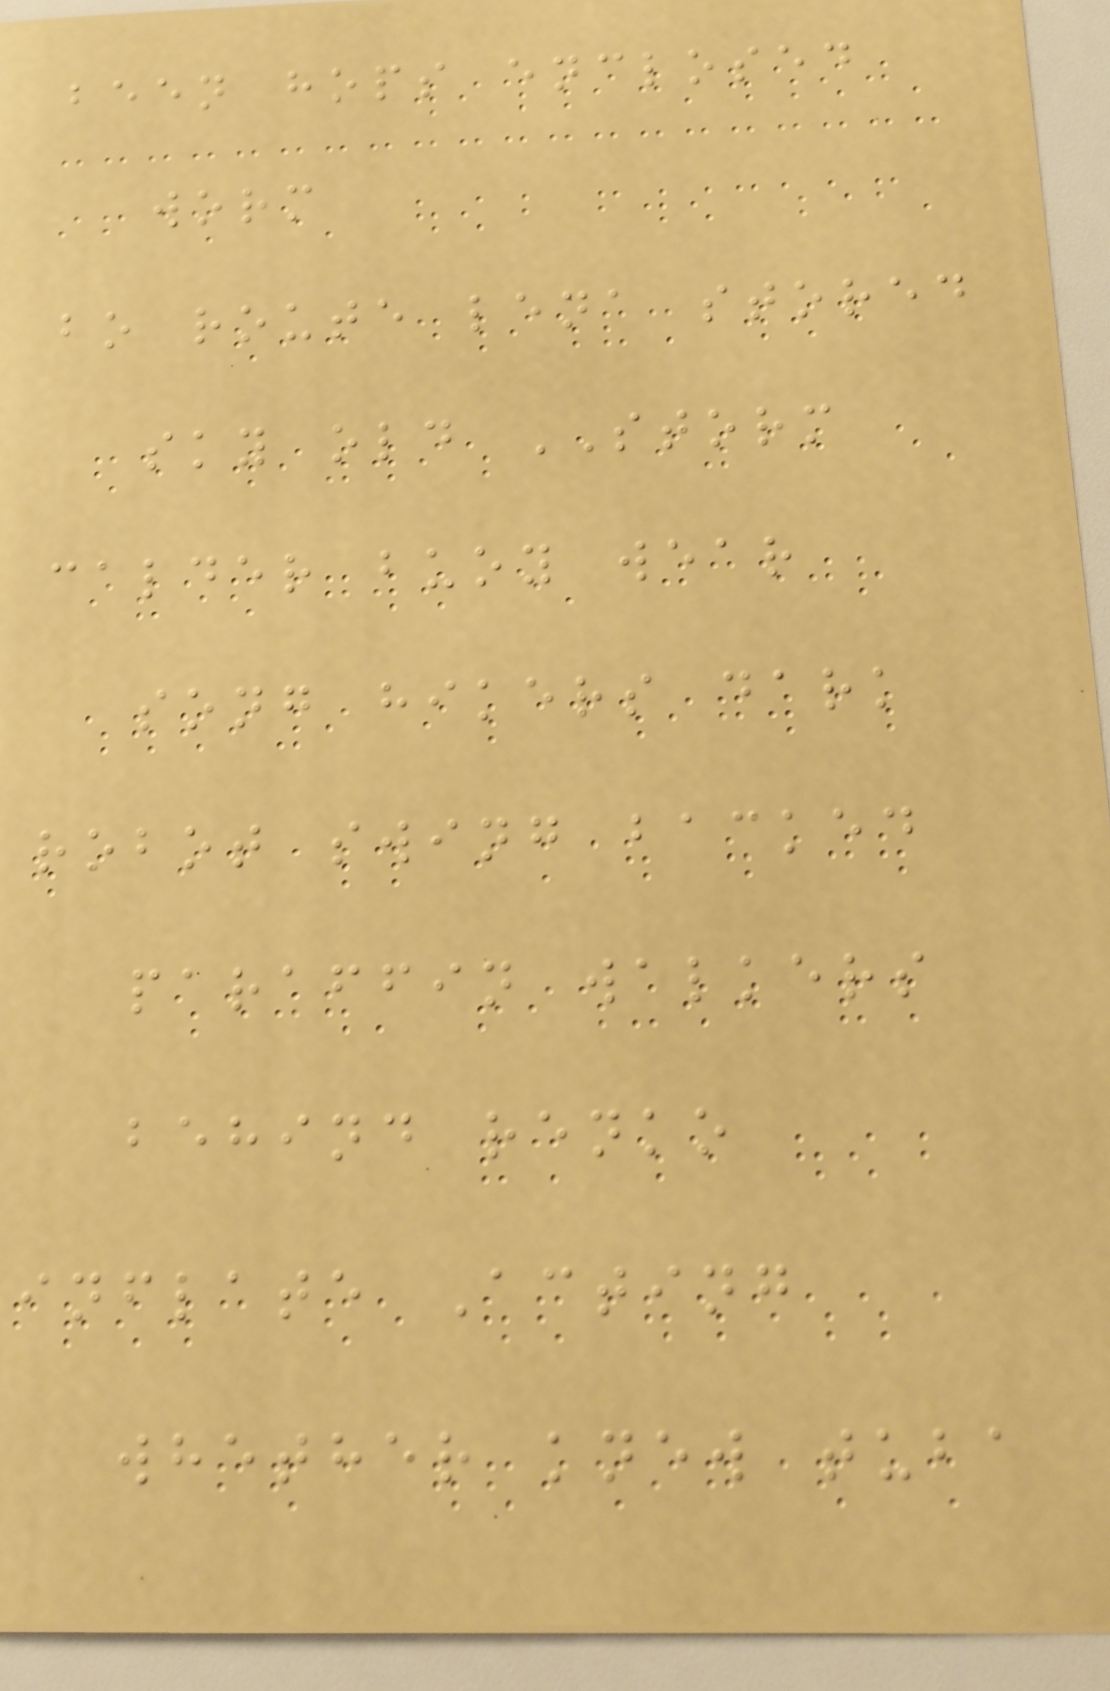been hops enclosed
worm
bo route lena stored
sky old STORM
calder buoy wear
song hikers dark
robot swing backed
paraffin walkers
behind renko
inflate Acting
whether knew tuba
